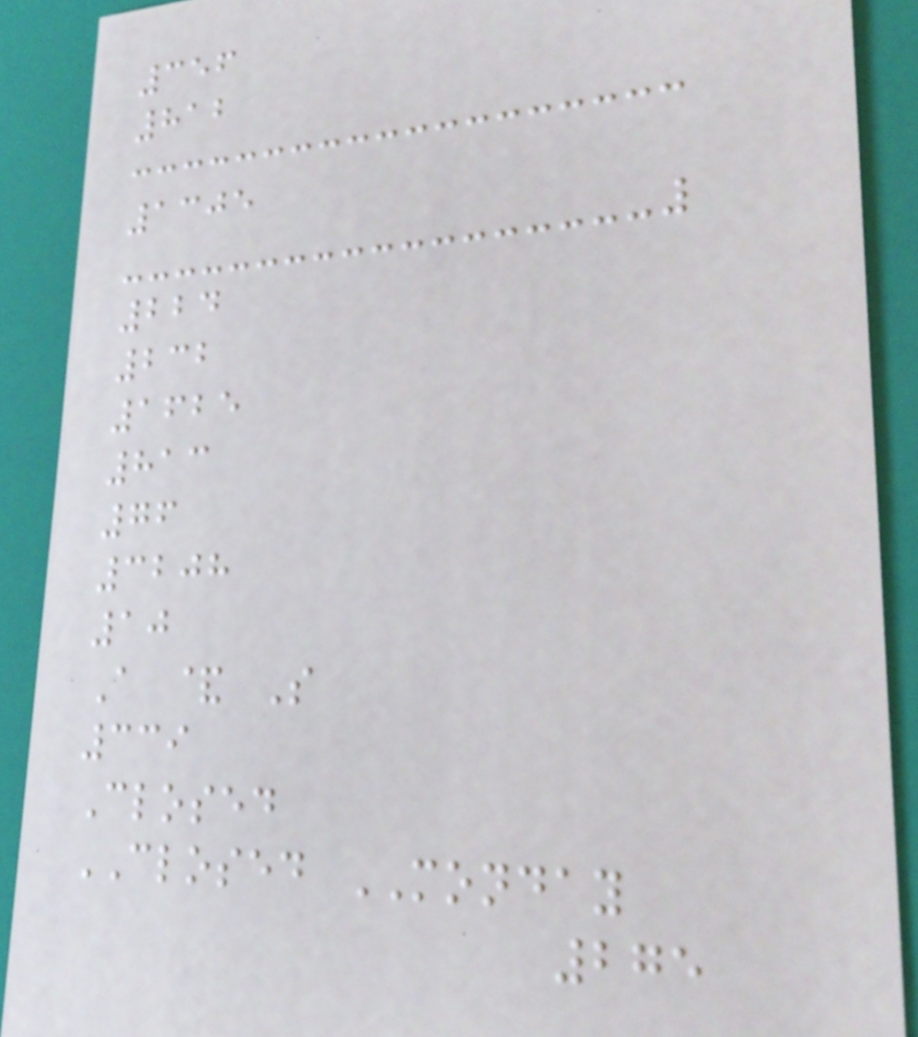356
812
1305
224
232
1625
813
76
3208
10
A & S
339
Closed
CLOSED MONDAY
275
